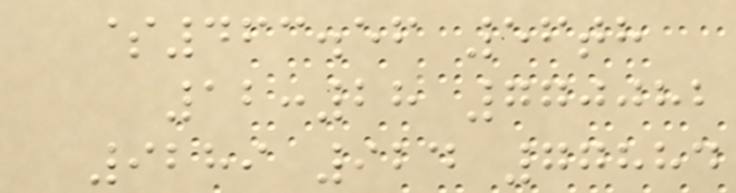$463.56 56th
12:28 770082
9289 924 77884
